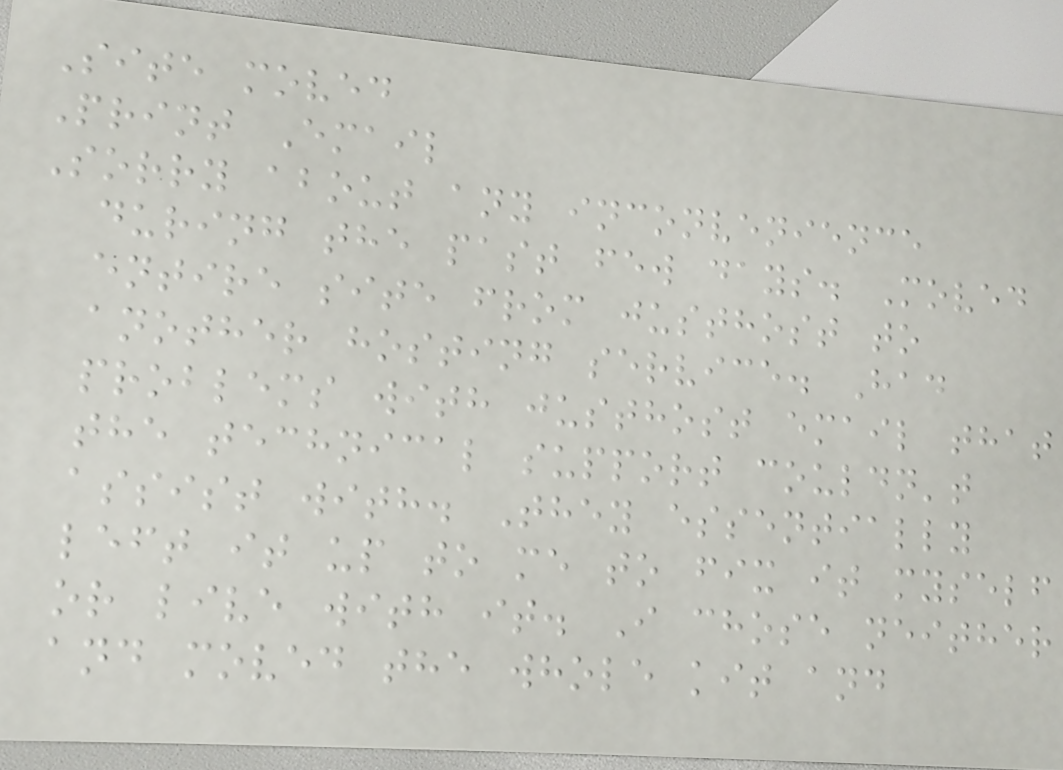Site moved
Print Email
Sorry about any inconvenience
during the past few days. Moved
entire site from justhost to
another hosting service. Had
problems with justhost email that
the technical support couldn't
assist with. They essentially
left it up to me to fix it myself
or live with it. I chose neither
and moved the whole kit and
